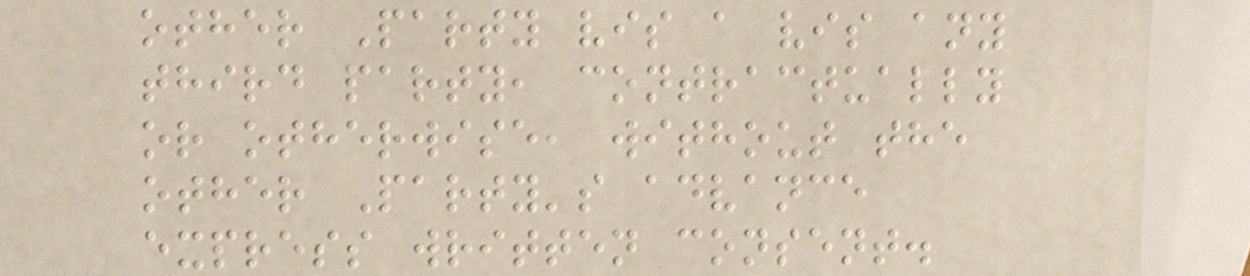other Party vis a vis any
third party, contractually
or otherwise, without the
other Party's advance
express written consent.
